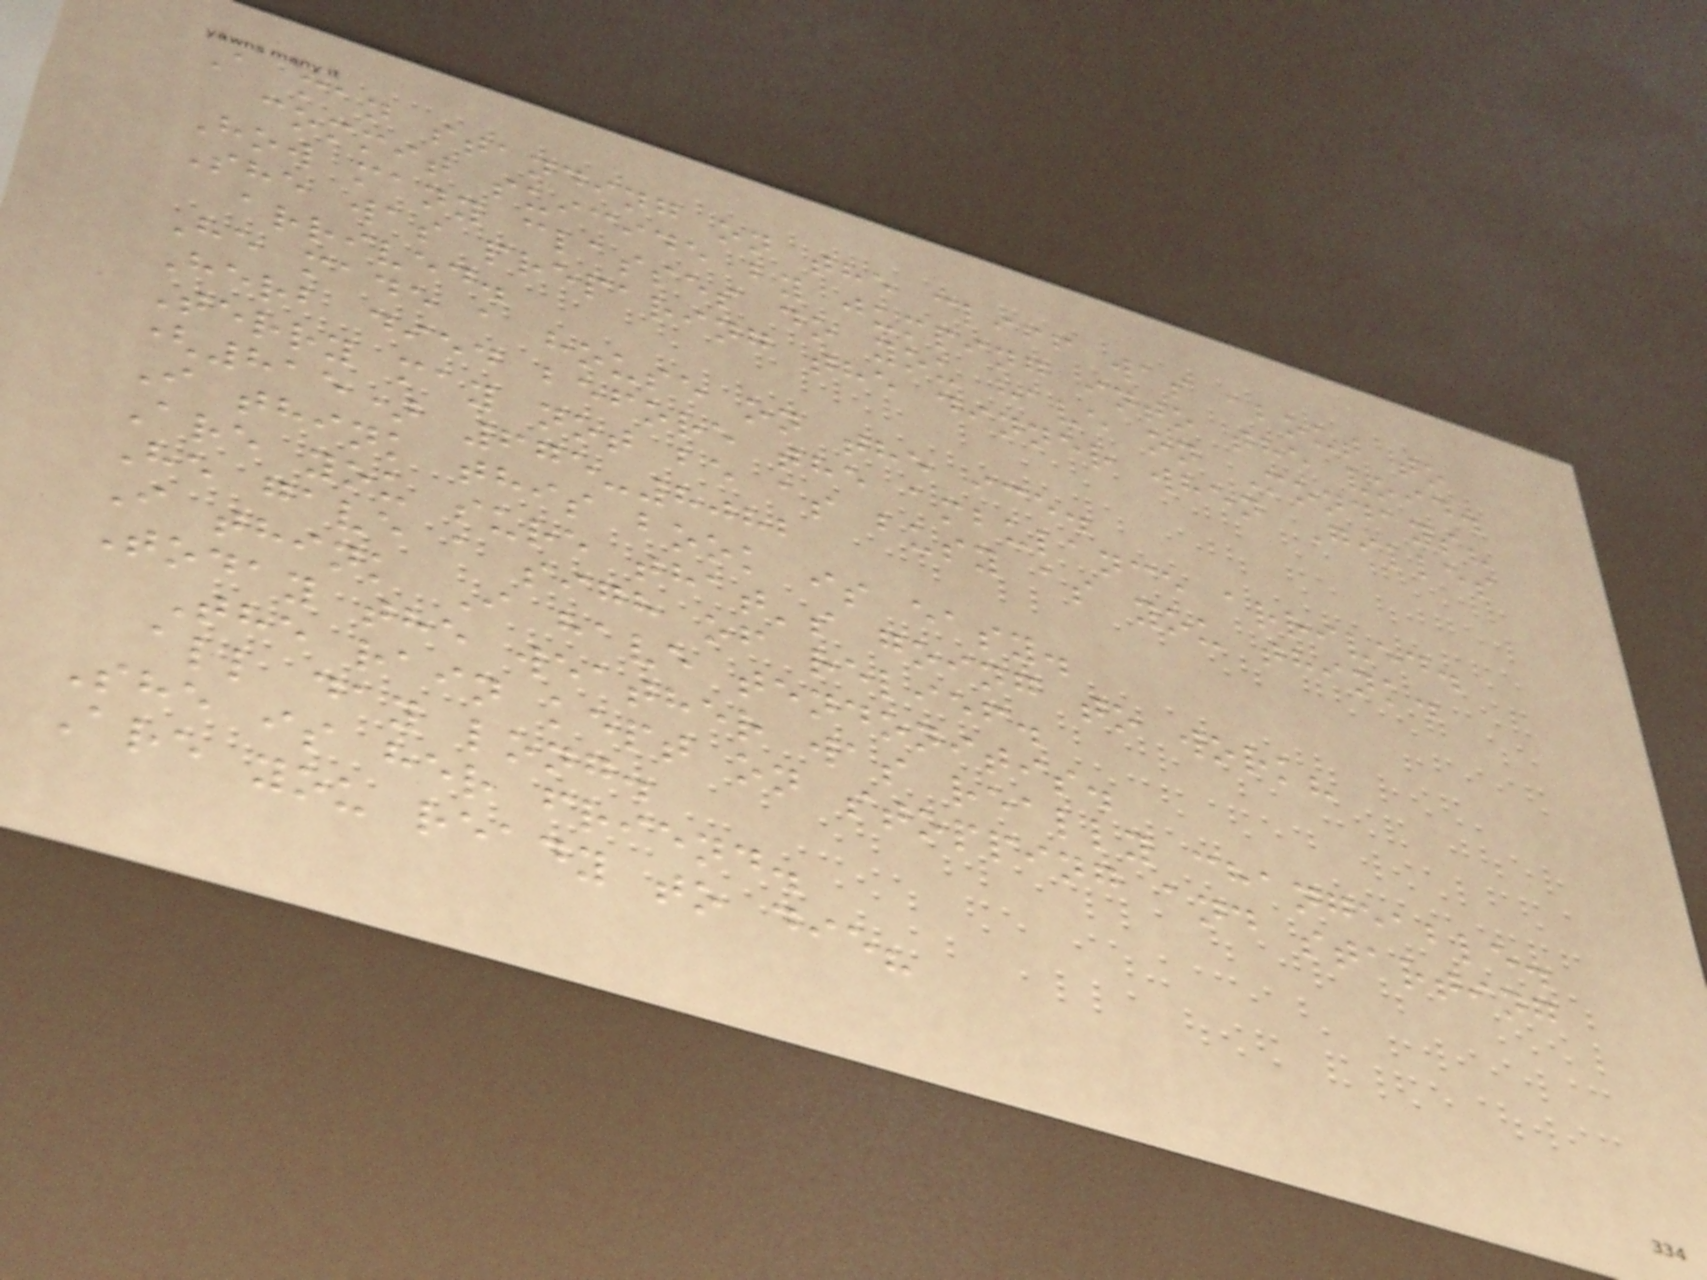A man standing on the cliff was about to
commit suicide by jumping into the void.
How many classes do you have on Mondays?
She was preparing the dinner when Gilles
arrived.
He made a house on the ice.
Herb died before the ambulance arrived.
Terry may not be as busy as you think.
(815) 675-8082
I think this book is easy.
Are you sure that's going to work?
He gave a sigh of relief.
I think I have tendonitis.
Today the weather was really changeable.
The rain kept on stopping and starting
all day long.
She is her friend.
Are you ready to die?
